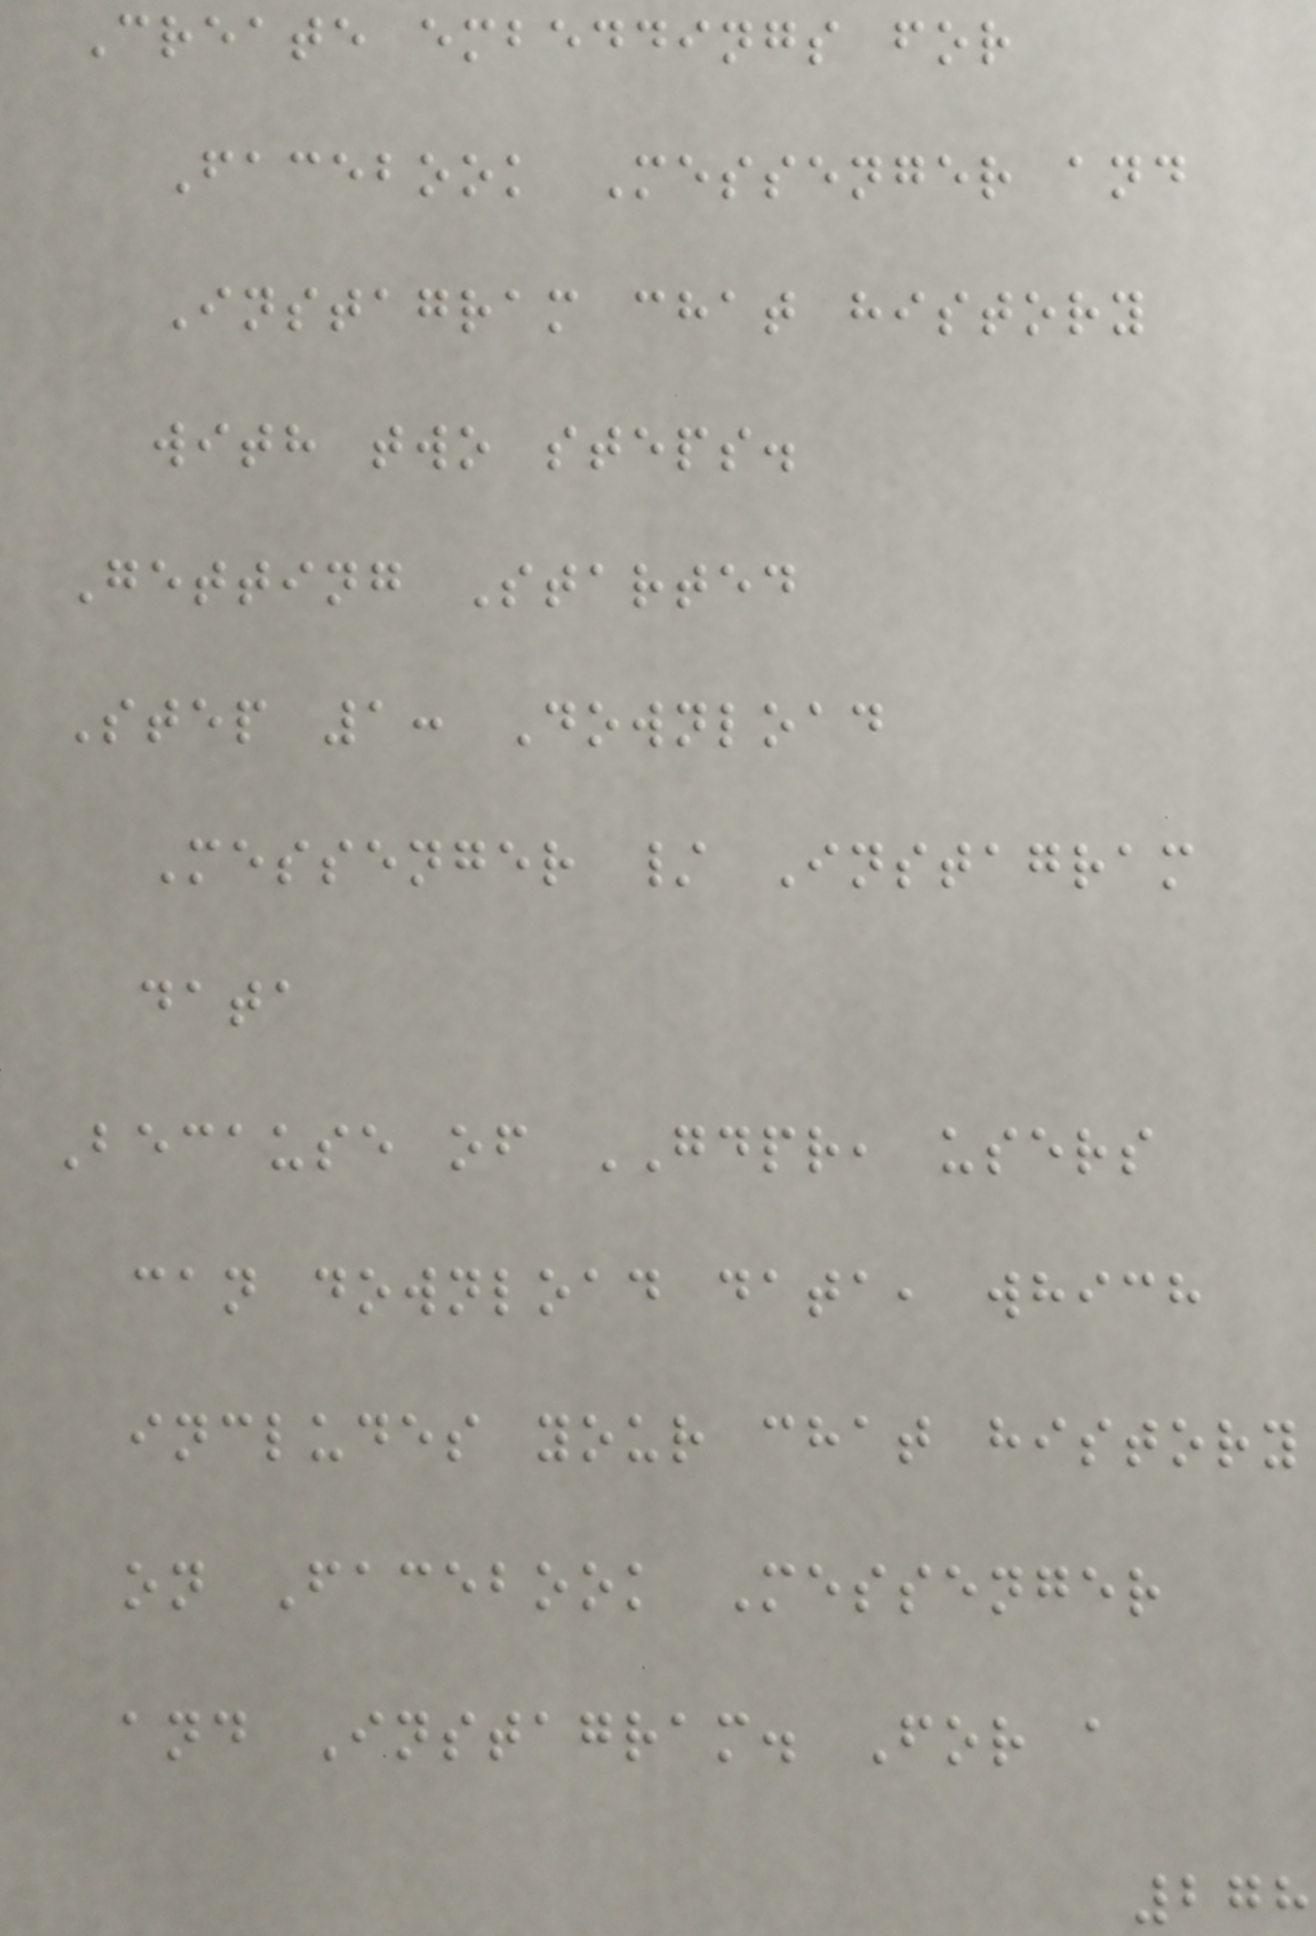Create embeddings for
Facebook Messenger and
Instagram chat history
with two steps.
Getting Started
Step 1: Download
Messenger / Instagram
data
Because of GDPR, users
can download data, which
includes your chat history
on Facebook Messenger
and Instagram. For a
278
